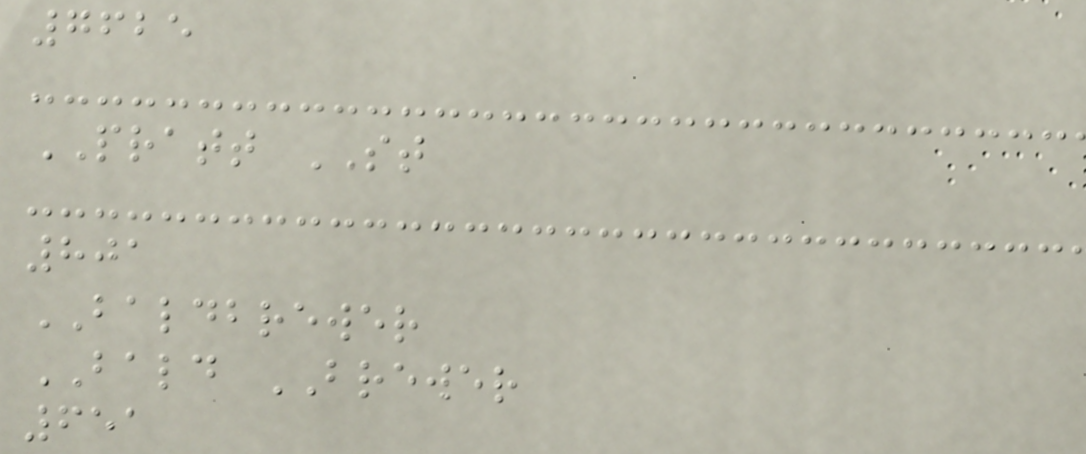7625
PRATT ST
801
BALDBREWER
BALD BREWER
651
